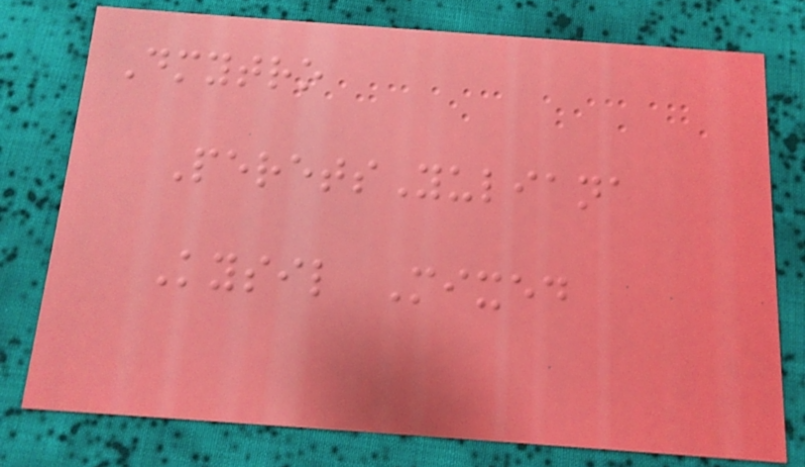Dmytro
PeretsYuliana
Kysil Mixed
